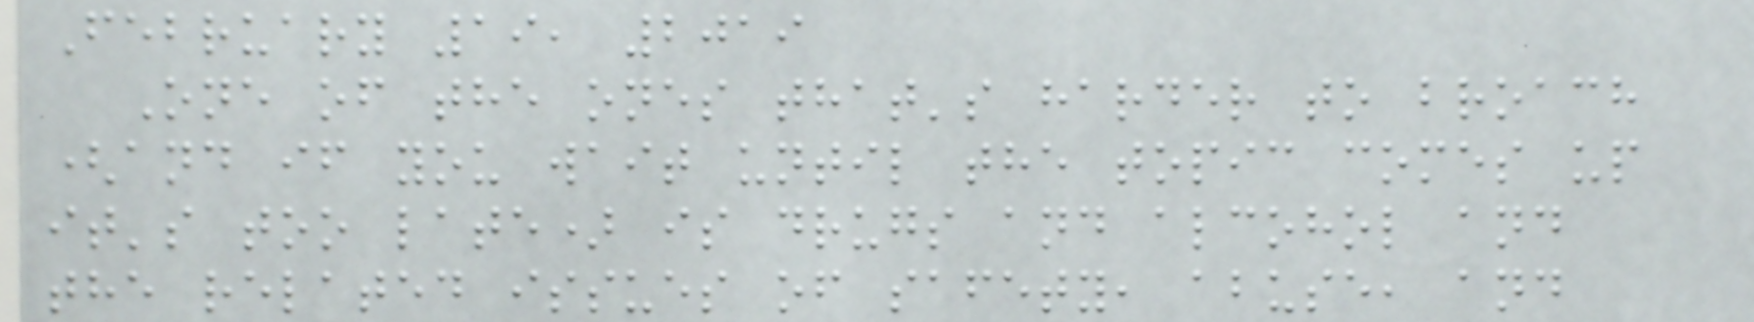February 19, 2019
One of the ones that's harder to broach
(and if you wait until the topic comes up
it's too late) is drugs and alcohol and
the related issues of safety, abuse, and
